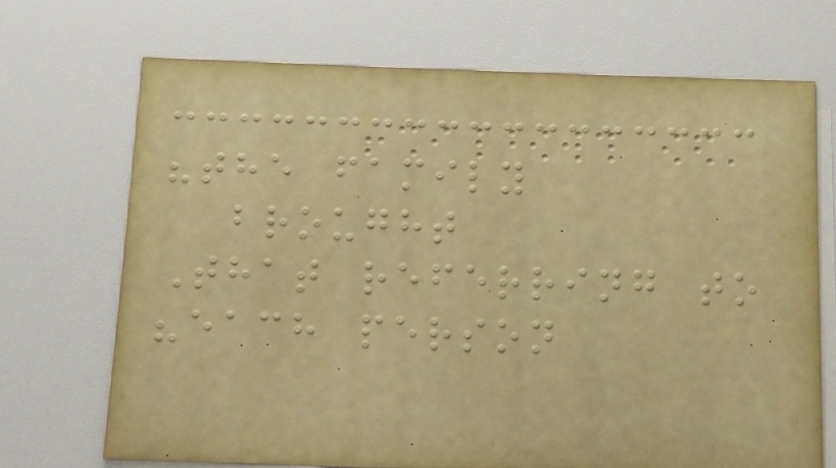"the family
brought
That referring to
"each person
